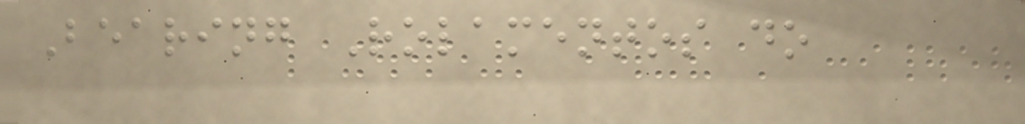Bearing Rolamentos do
